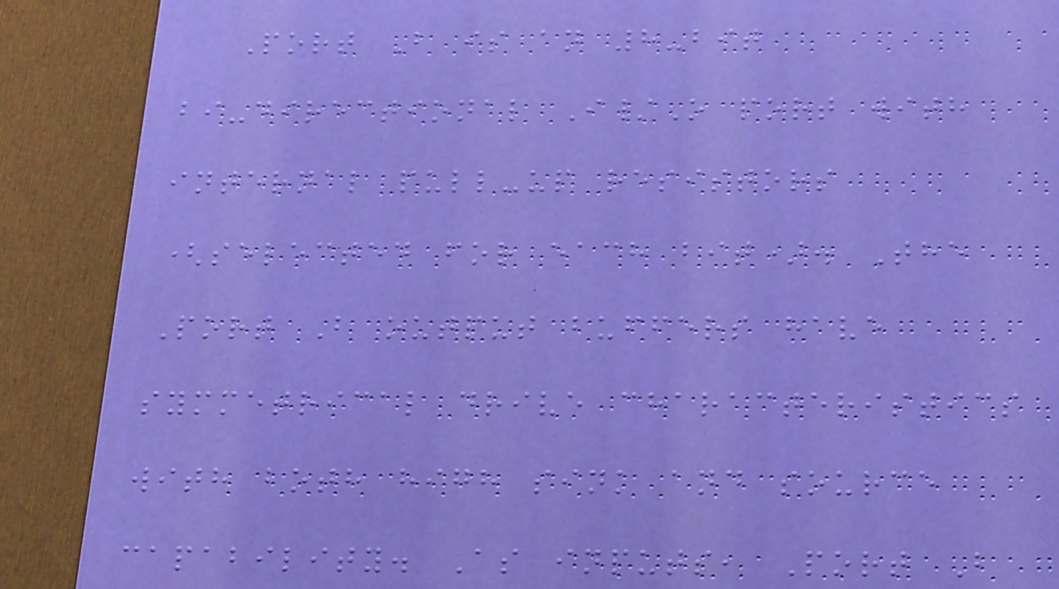Port B is an 8-bit
bi-directional I/O port with
internal pull-up resistors
(selected for each bit). The
Port B output buffers have
symmetrical drive characteristics
with both high sink and source
capability. As inputs, Port B
